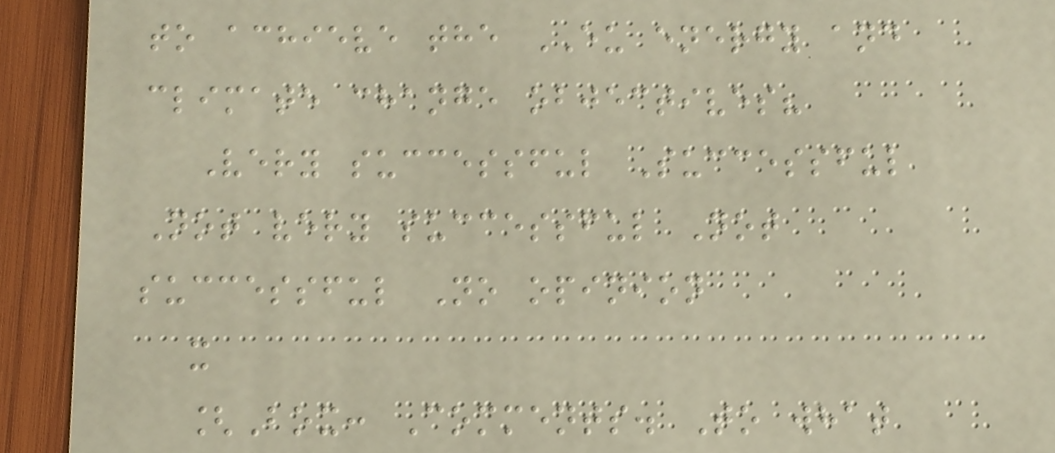to achieve the EU energy and
climate change objectives?
Very successful Successful
Not very successful Not
successful No opinion
x
[Box: Comments. To what
